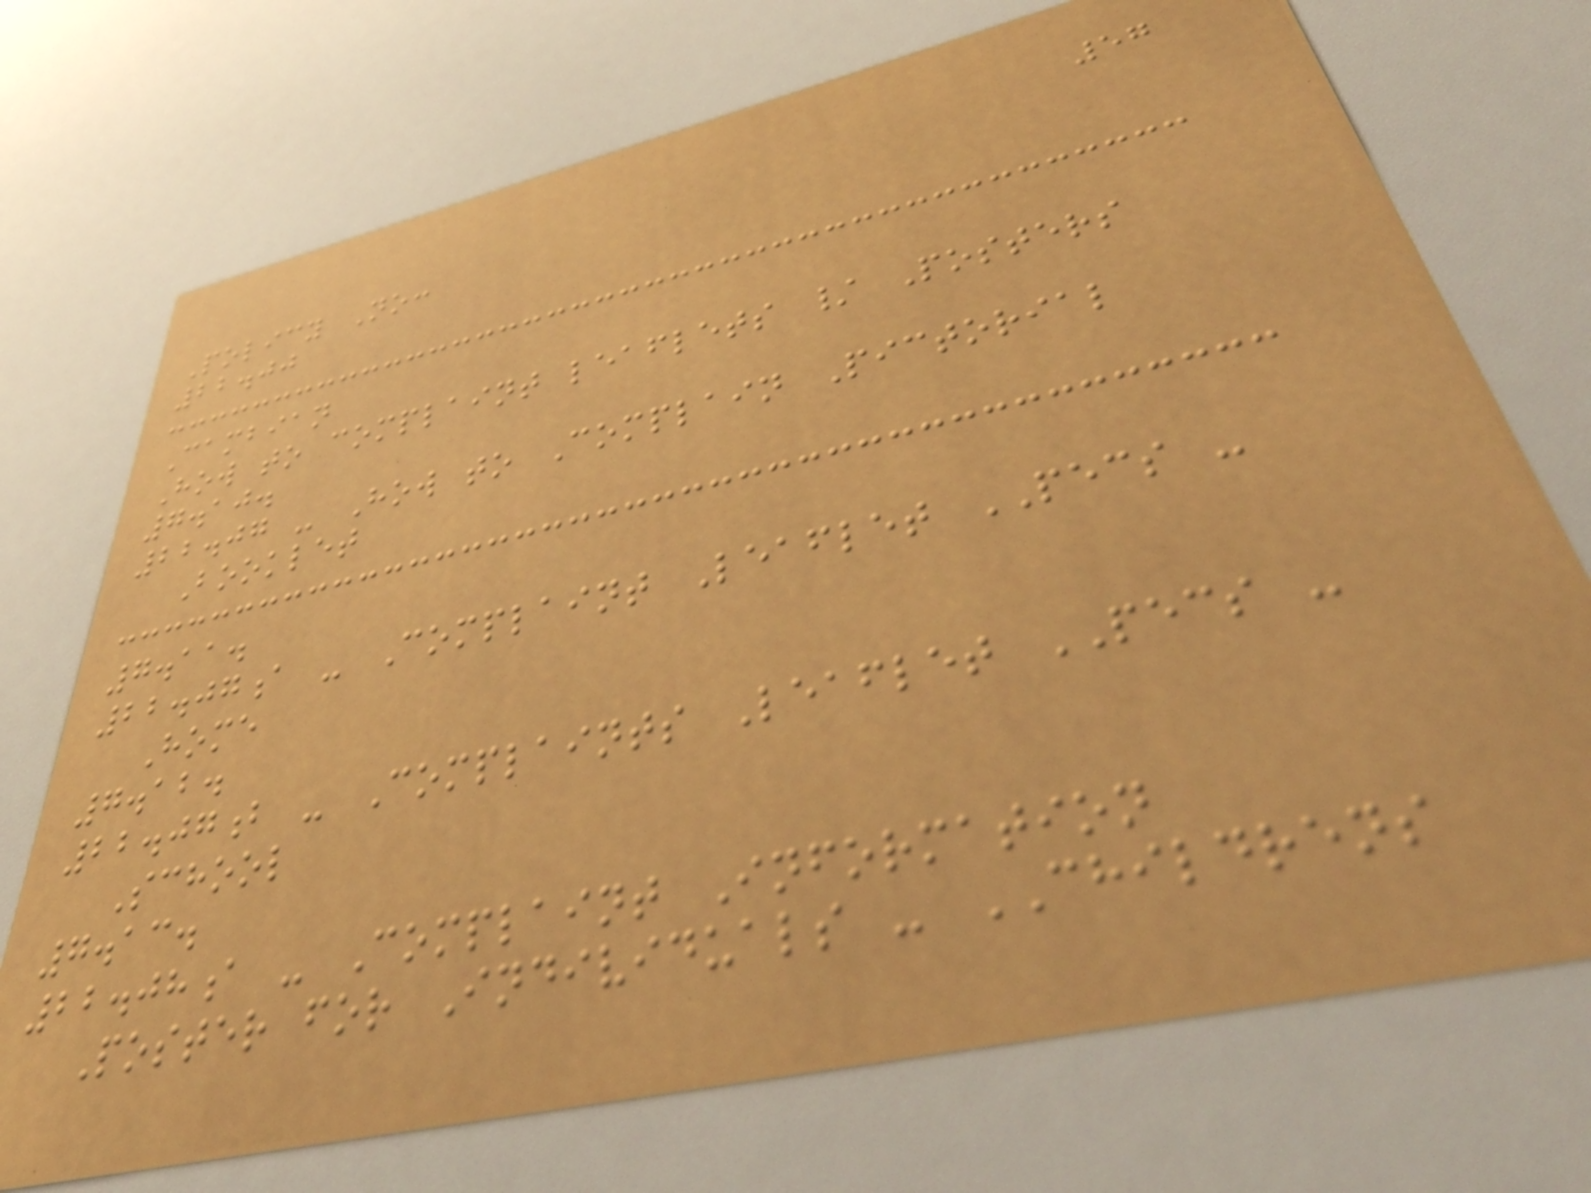57
Policy No:
22.00
Cambian
How to complaint leaflets / Posters
7.10.
22.07 - How to Complain Pictorial
Booklet
7.11.
22.07a - Complaint Leaflet PECS -
Home
7.12.
22.07b - Complaints Leaflet PECS -
School
7.13.
22.08a - Complaint Information
Poster for Individuals - CHILDRENS
